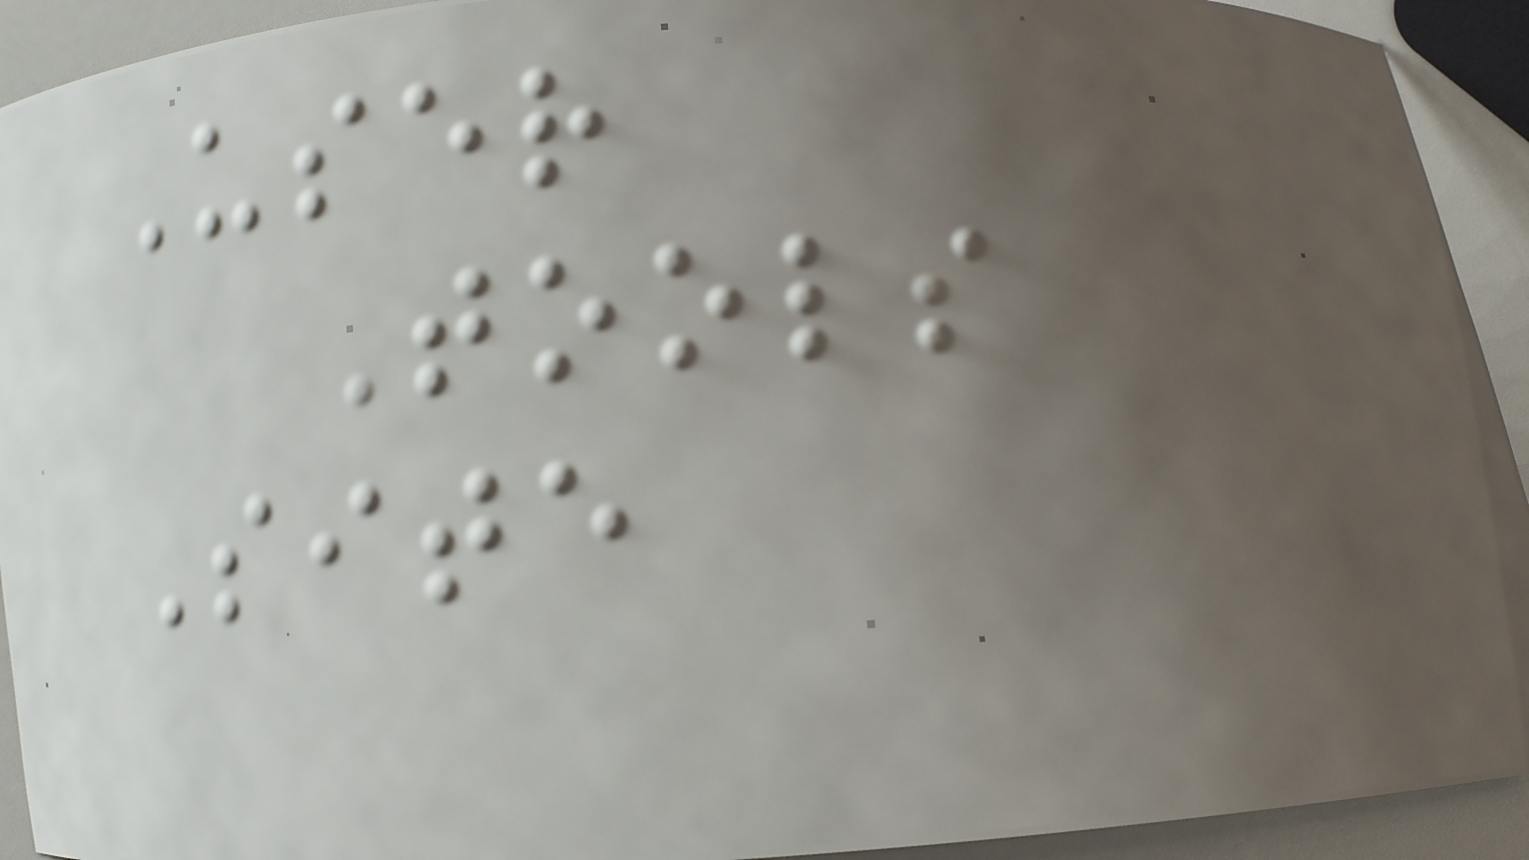User
Tools
Site
